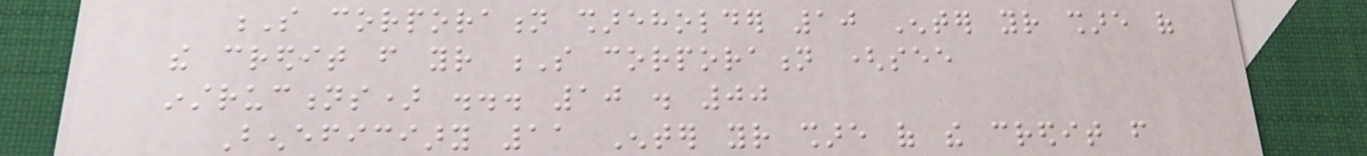S corporation shareholder 10 Enter your share of
the credit from your S corporation (see
instructions) ... 10 . 00
Beneficiary 11 Enter your share of the credit from
